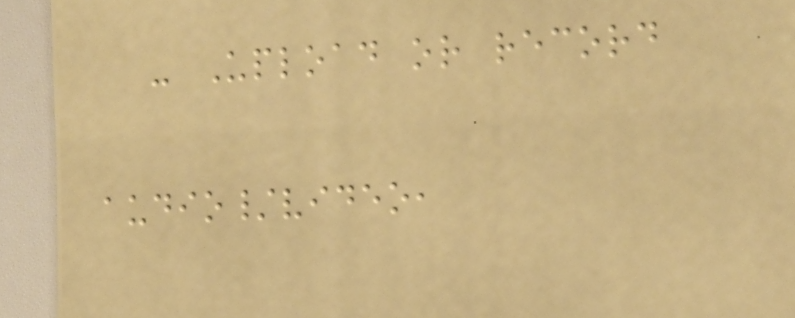- Upload or record
audio/video,
